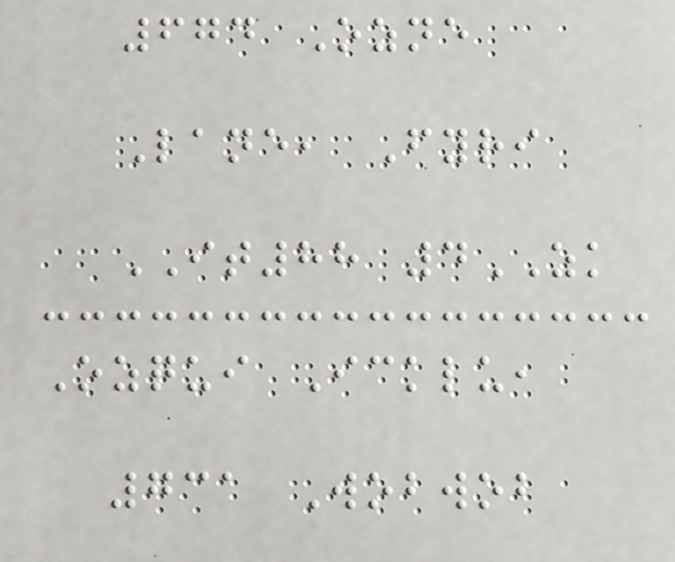674 Ozne
Lane, Fyri
IT88 4ZK
Ozqui Icklu,
731 Wobwob
